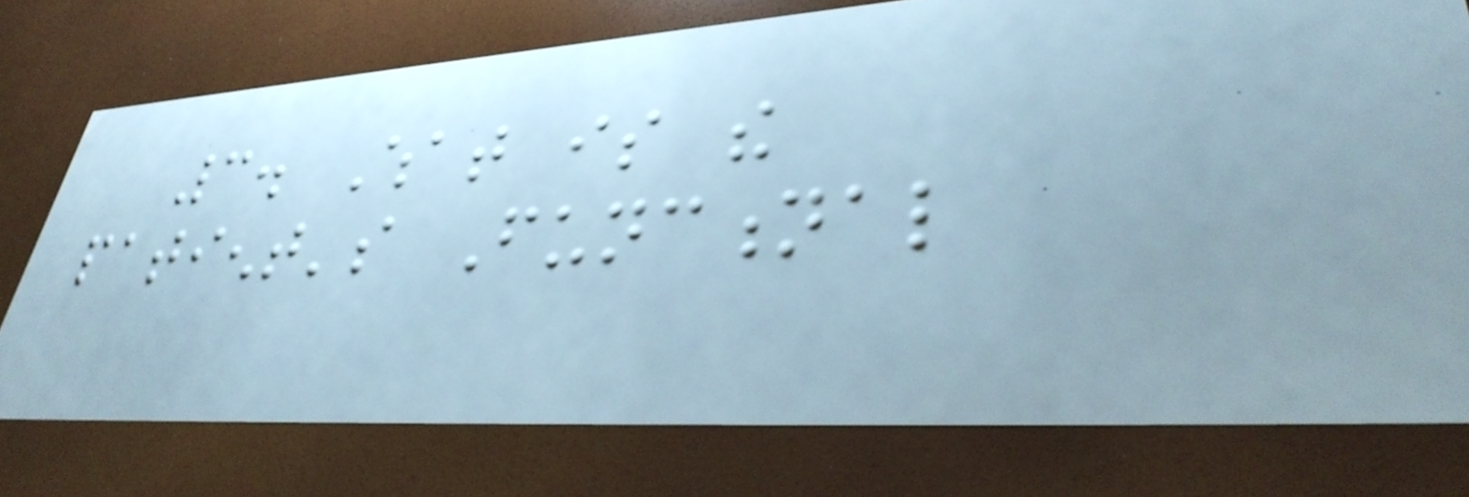3. What is the
patient's Functional
